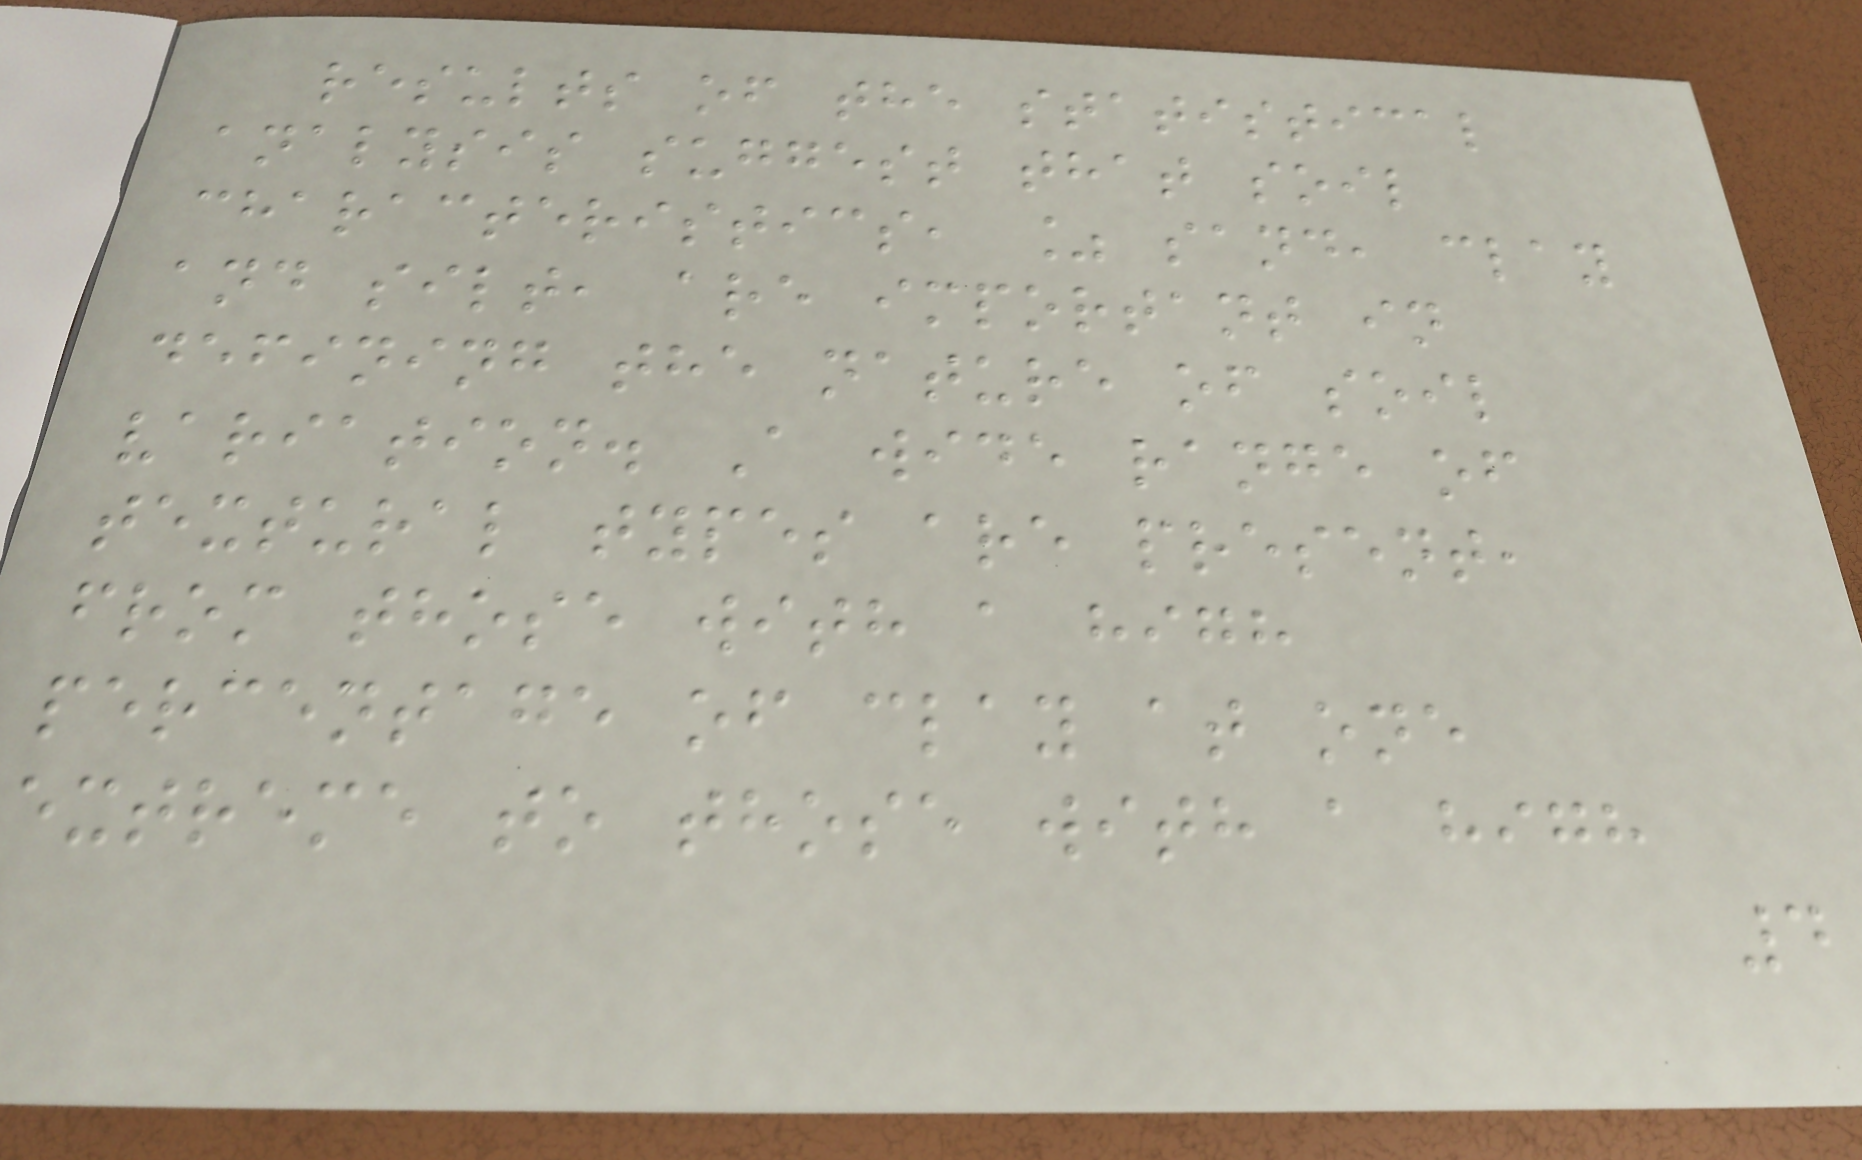results of the statistical
analysis suggest that soil
characteristics, % sand, clay
and silt, are important in
defining the nature of soil
variation. A wide range of
textural types are present,
from those with a high
percentage of clay at one
extreme to those with a high
4
